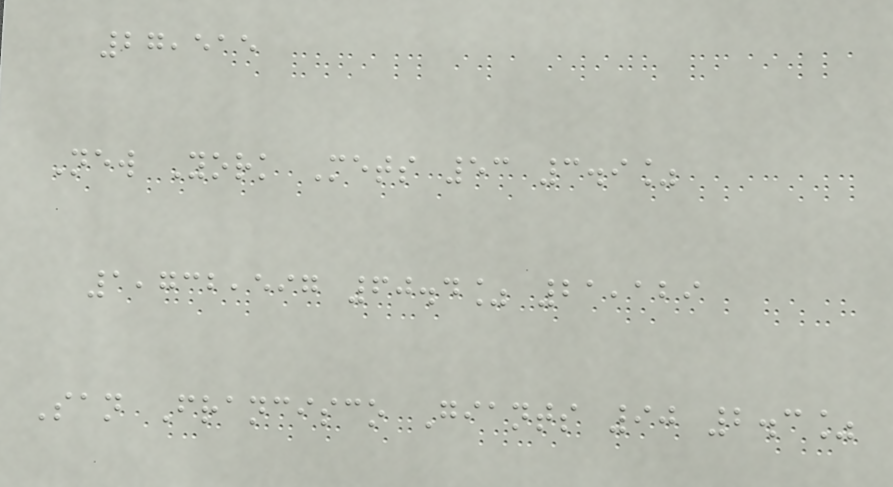27,515
New York Mets 53 3.9%
1,732,597 60.4% 21,129
San Francisco Giants 90 2.3%
